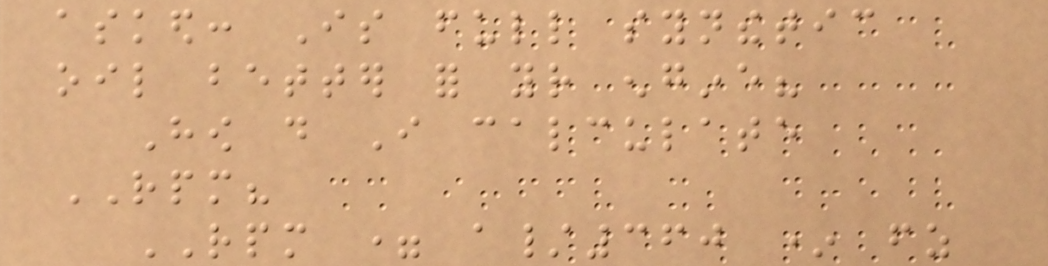asked: Is full synthetic
oil better for your engine?
How do I calculate
RPM?
RPM = a/360 * fz
